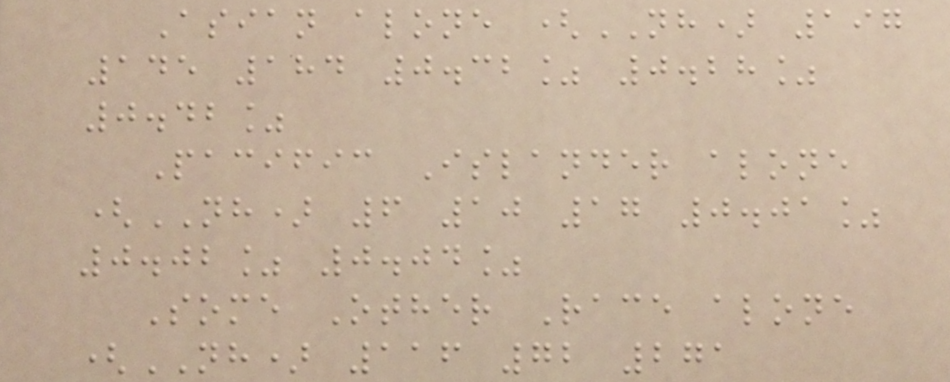Asian alone (NH) 197
145 184 0.32% 0.28%
0.42%
Pacific Islander alone
(NH) 6 10 17 0.01%
0.02% 0.04%
Some Other Race alone
(NH) 116 72 271
